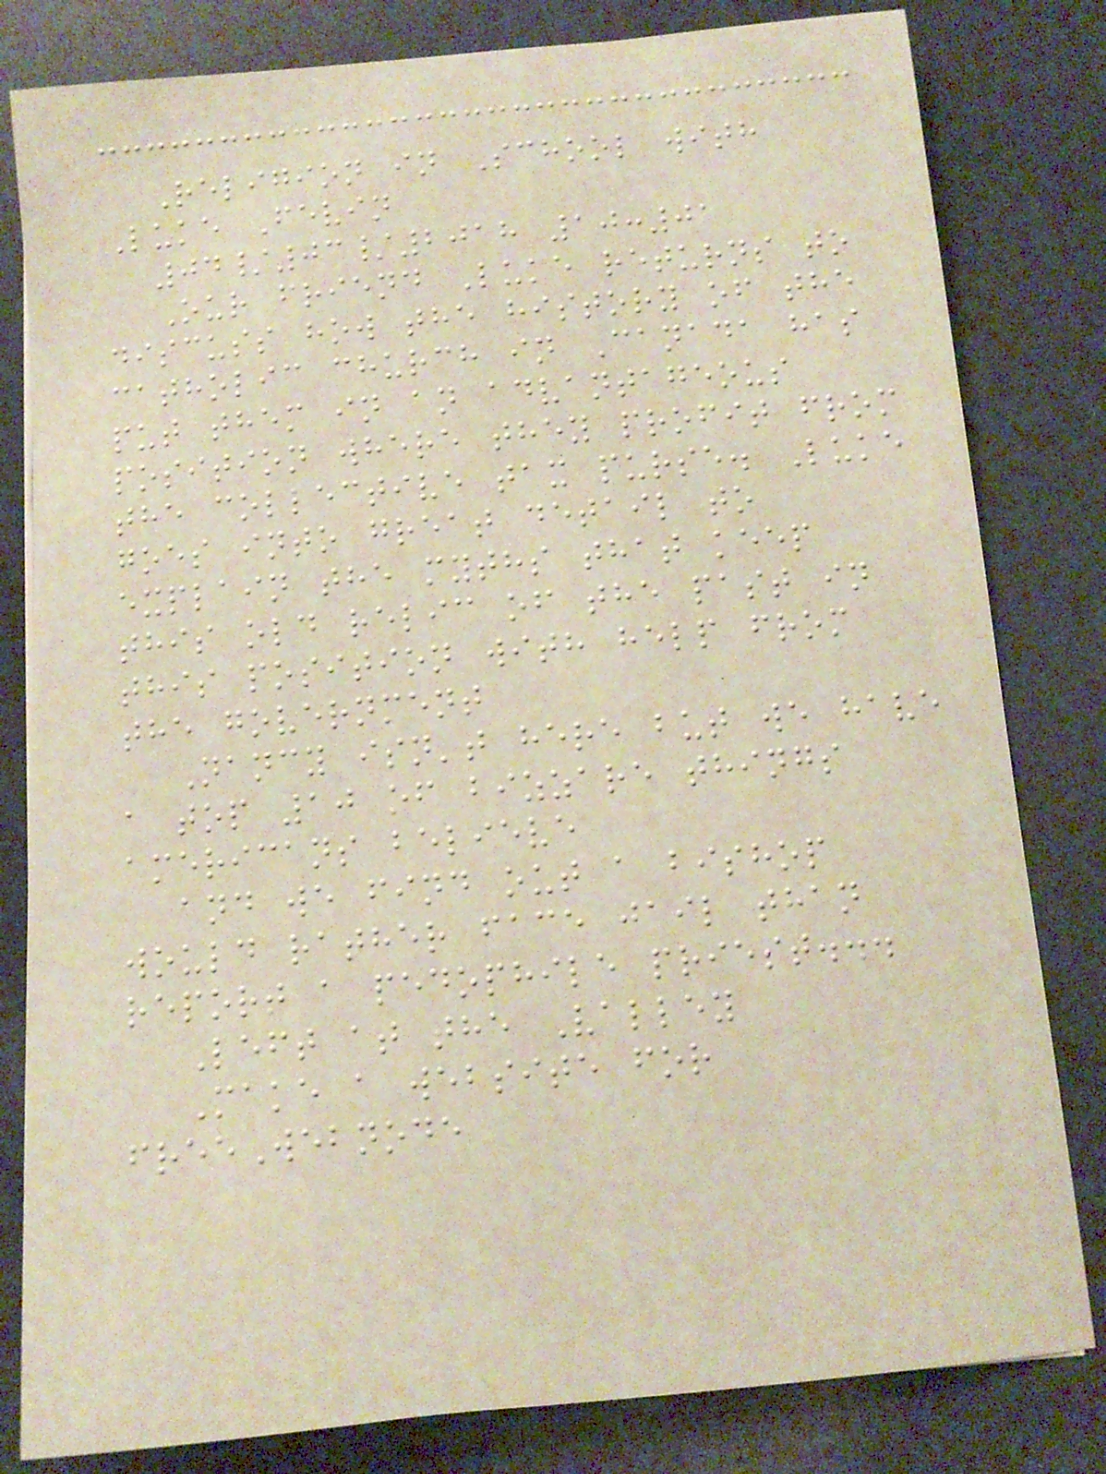Religion in School with
Luke Fevin
04/03/2018 10:01
Our friend Luke returns to
discuss how the history of the
catholic church in Canada has
put them in an advantageous
position where they profit from
the collective tax purse. Luke
goes into great detail to
explain the myths that keep
this old relic of the past in
this position with help from
the government
Nancy isn't here but we have
a top 10 of bizzare things
americans believe
and we find out a bishop
would rather face jail than
report a pedophile priest...
Left at the Valley
Make a website for
freeWebnode
